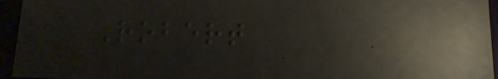Robert
